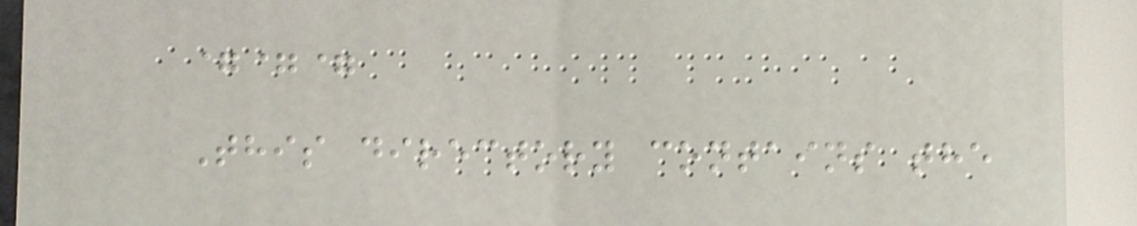===
This directory contains the
